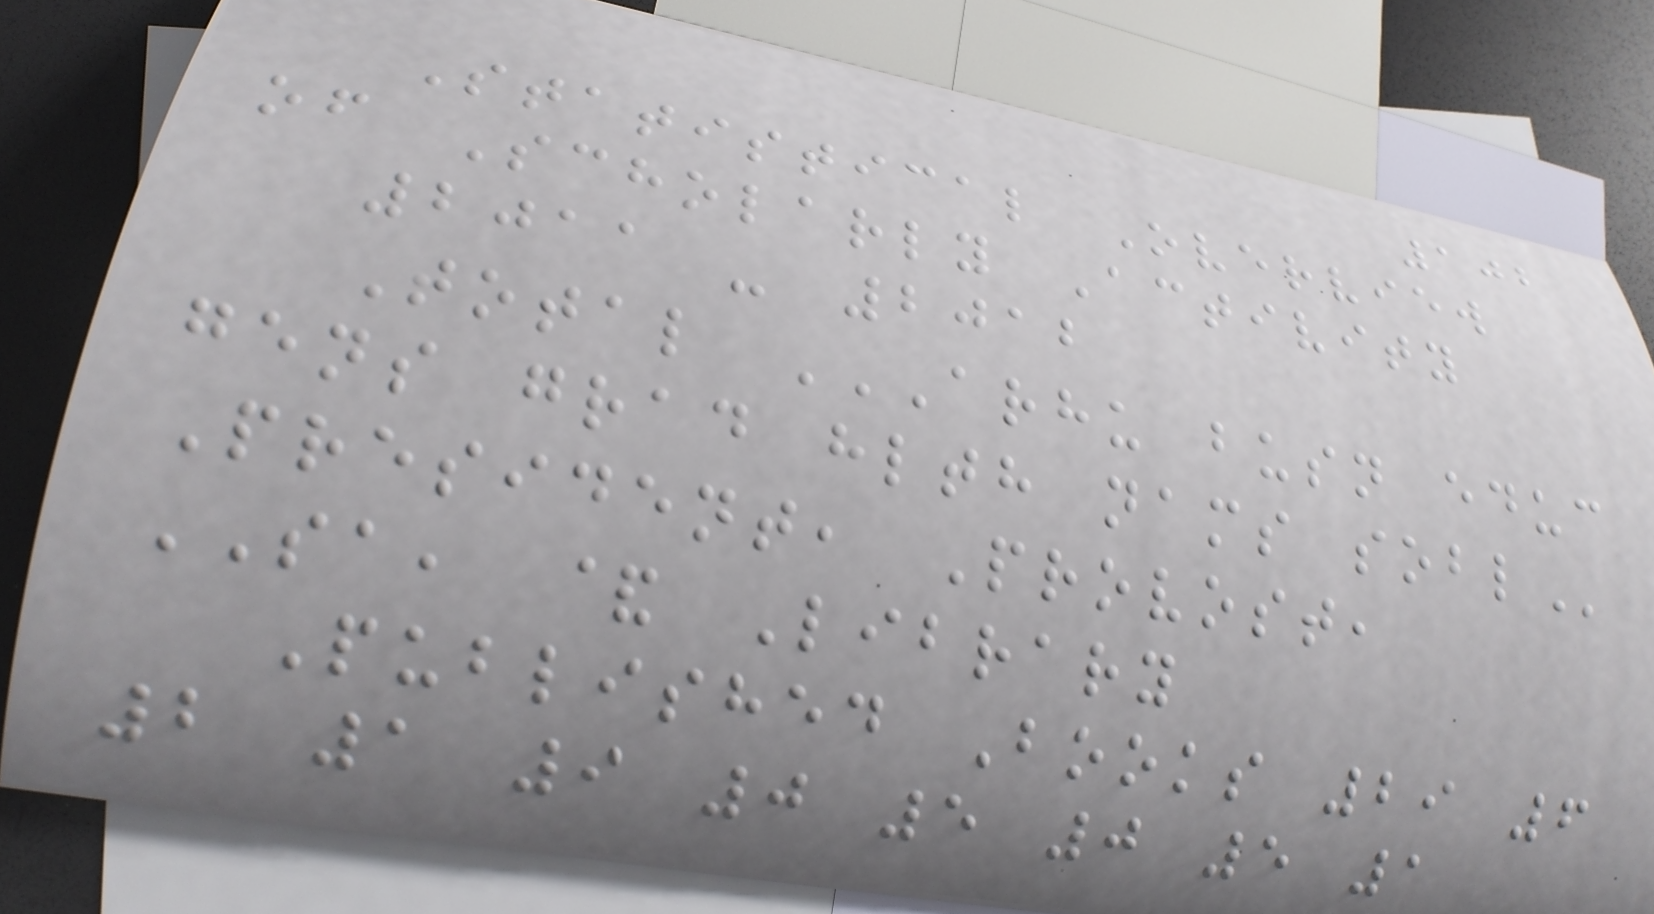102
Statistical Overview
of Scholarly Activity
2011 - 2012
Total ARHU BUSN EDUC
GENS GRAD HLTH NAMS SOBL
President, Provost,
SA, & Library
Published Books 29 6
2 1 9 0 5 0 5 1
